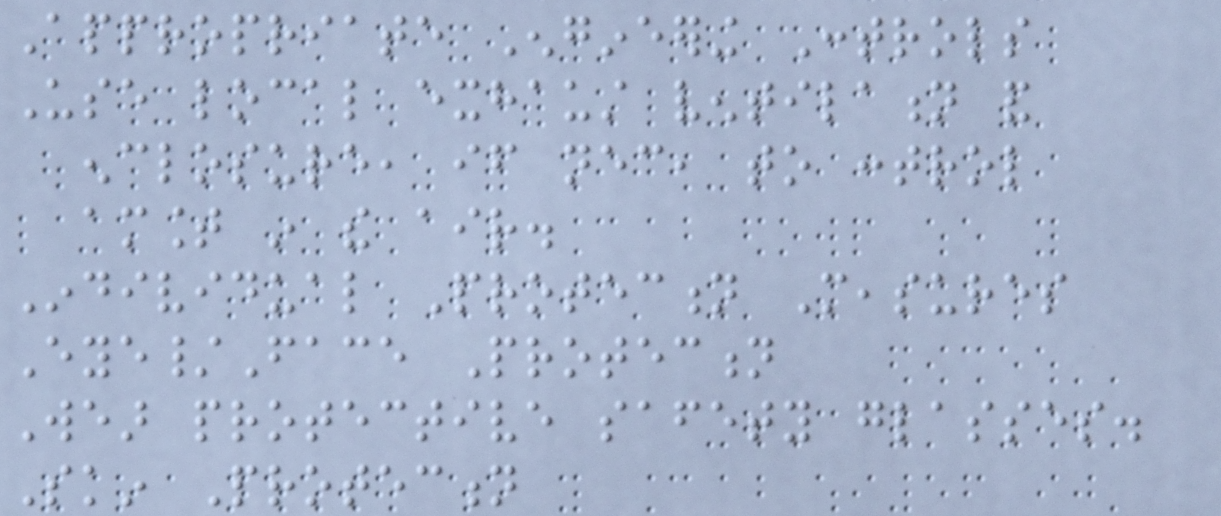Appropriate Engineering Controls
Use local exhaust ventilation and
enclosure, if necessary, to control
amount in the air.
Individual Protection Measures
Eye/Face Protection
Wear protective safety glasses.
Skin Protection
